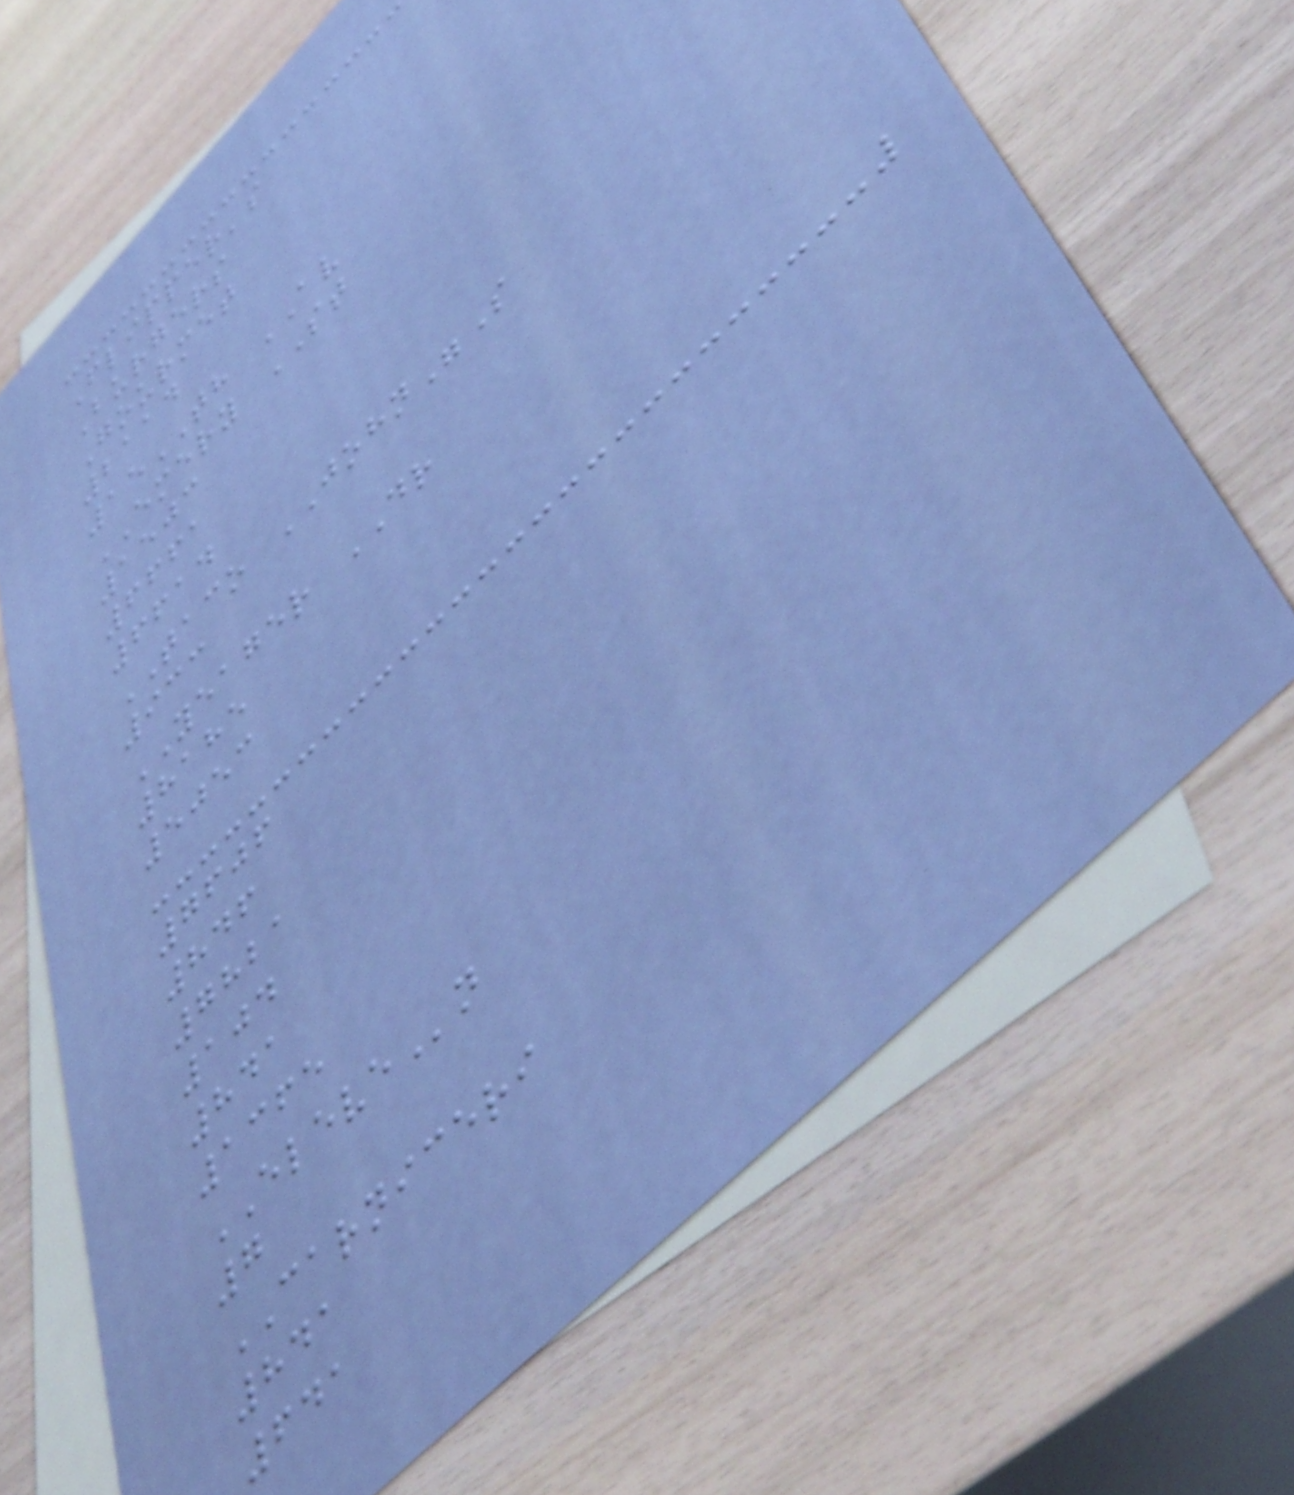Flipper's
Burgers
Gourmet
2114
15TH AV
EMERY ST
1503
6661
6614
TACO JOHN"S
933
YEAGER DR
8185
5053
7606
846
7821
104
841
1365
ELEVEn
7
CARNICERI
841
641
